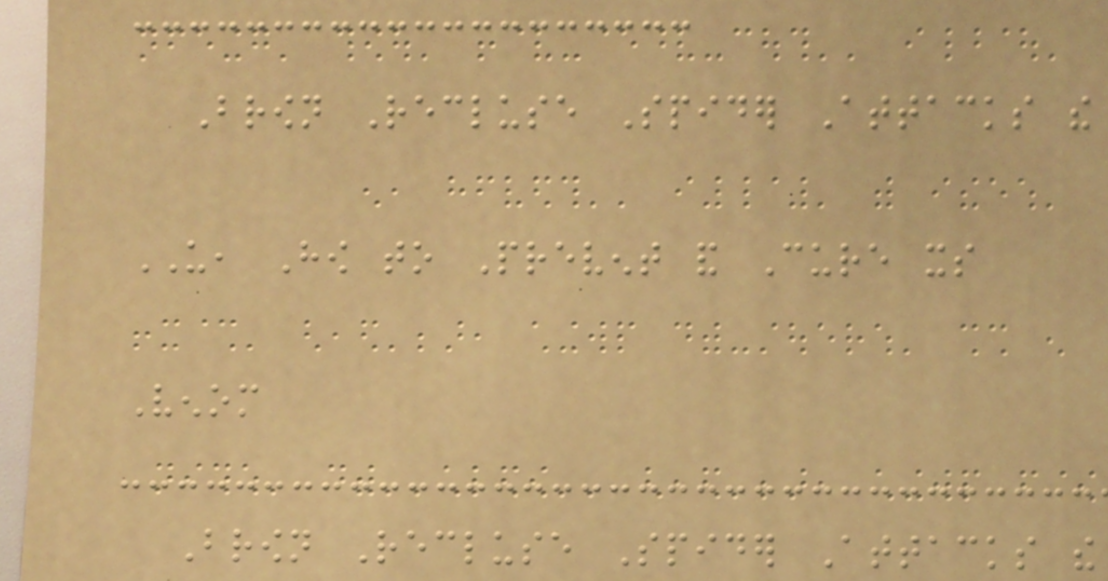Brown Recluse Spider Attacks the
US, How to Prevent and Cure its
Venom
Brown Recluse Spider Attacks the
